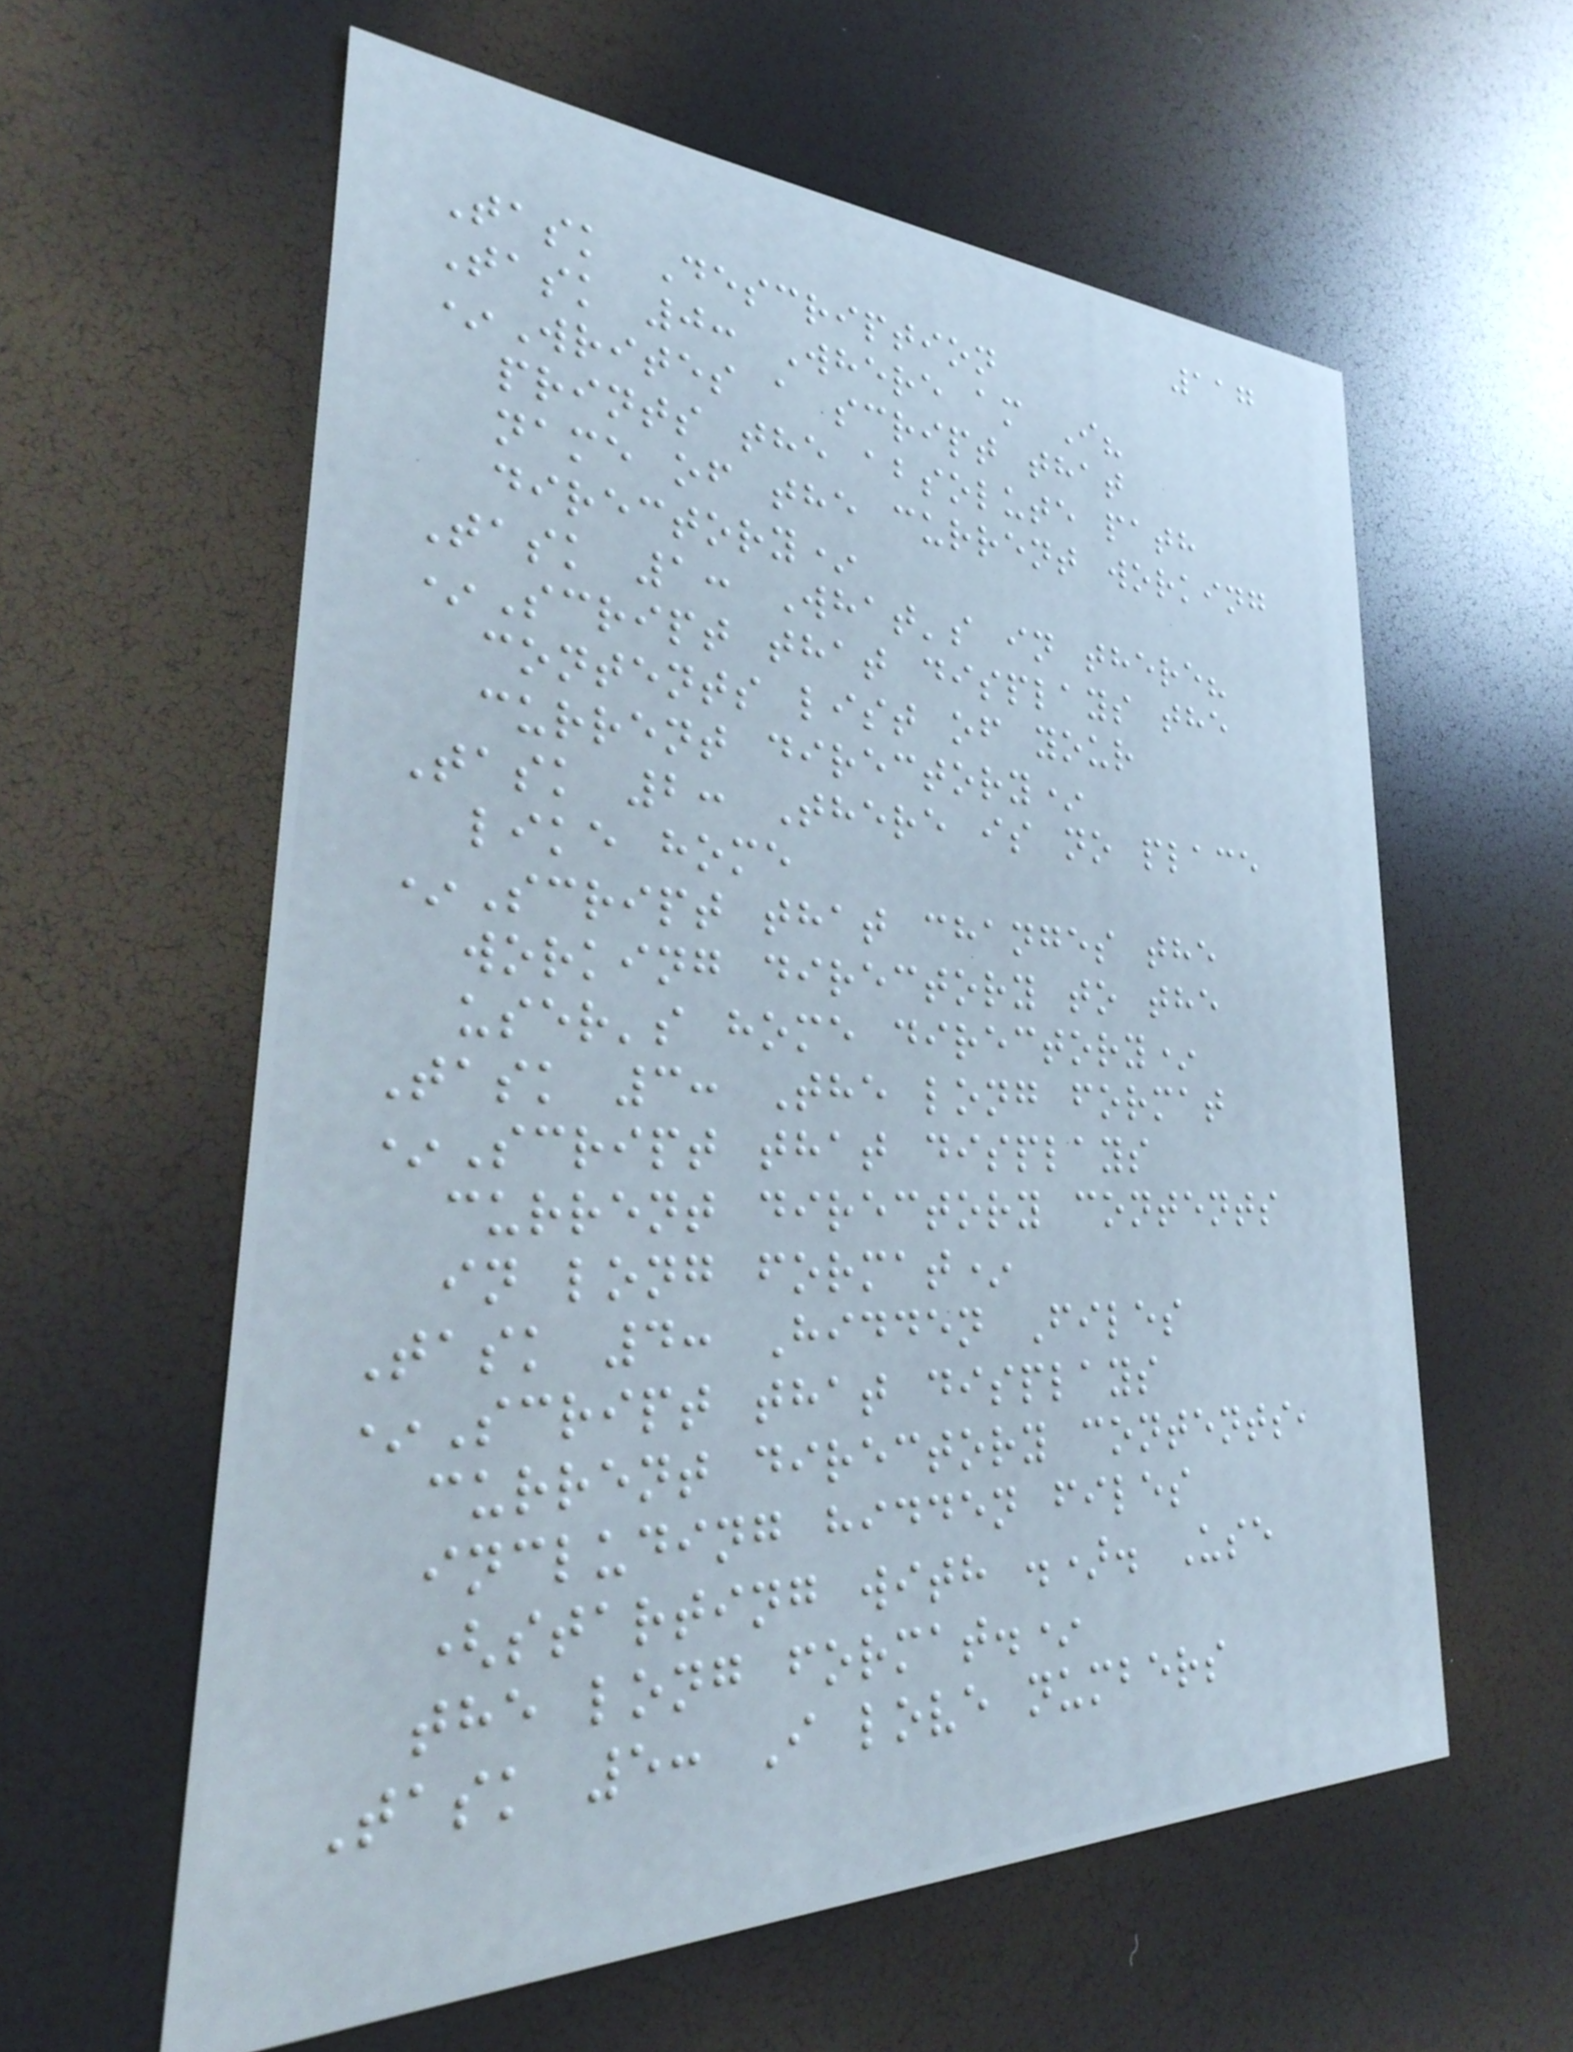117
Task Description
Task 0: Where am I?
*Writes a script that
prints the absolute path
name of the current working
directory*
Task 1: What's in there?
*Script that displays the
contents list of your
current directory*
Task 2: There is no place
like home
*Script that changes the
working directory to the
user's home directory*
Task 3: The long format
*Script that displays
current directory contents
in long format*
Task 4: Hidden Files
*Script that displays
current directory contents,
including hidden files
(starting with .). Use
the long format.*
Task 5: I love numbers
